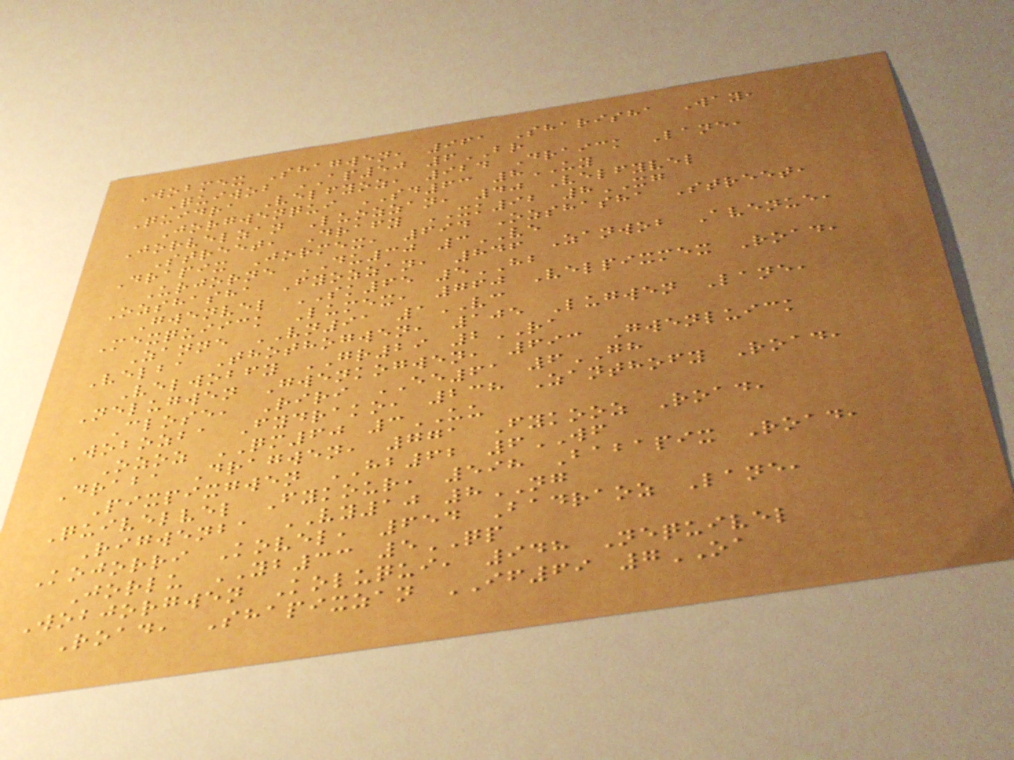Wobmex Shagwen, 961 Sharisha Way,
Quiwob AP50 6BR
Quidra Velfyoz, 924 Draick Lane,
Jorgwenqui SD63 8UY
Jorvelzan Luozzan, 40 Velfyvel
Street, Drafy XK92 8XG
Drapix Jormex, 694 Ozshasha Street,
Urjorne DU30 3VE
Ozshasha Fyozzan, 846 Zanwob Avenue,
Gwenvel SK65 5HB
Mexquiick Lumex, 760 Velpixmex Road,
Zanne VN91 1VC
Velba Thothogwen, 105 Lugwen Lane,
Velwobfy GR29 2RA
Nelugwen Gwenkogwen, 693 Gwenluick
Close, Riri EE61 6GH
Wobozba Fydrako, 238 Zanthofy Road,
Ozoz QM60 3UU
Draba Dragwen, 771 Fykooz Road,
Pixpixgwen HB62 6WF
Quivelvel Fykour, 598 Babapix Road,
Rigwenba VY10 8NG
Kojorri Kovel, 654 Badraoz Lane,
Jorlu YB33 5QP
Wobjorgwen Koluqui, 948 Nequivel
Road, Shapixzan IF69 7OA
